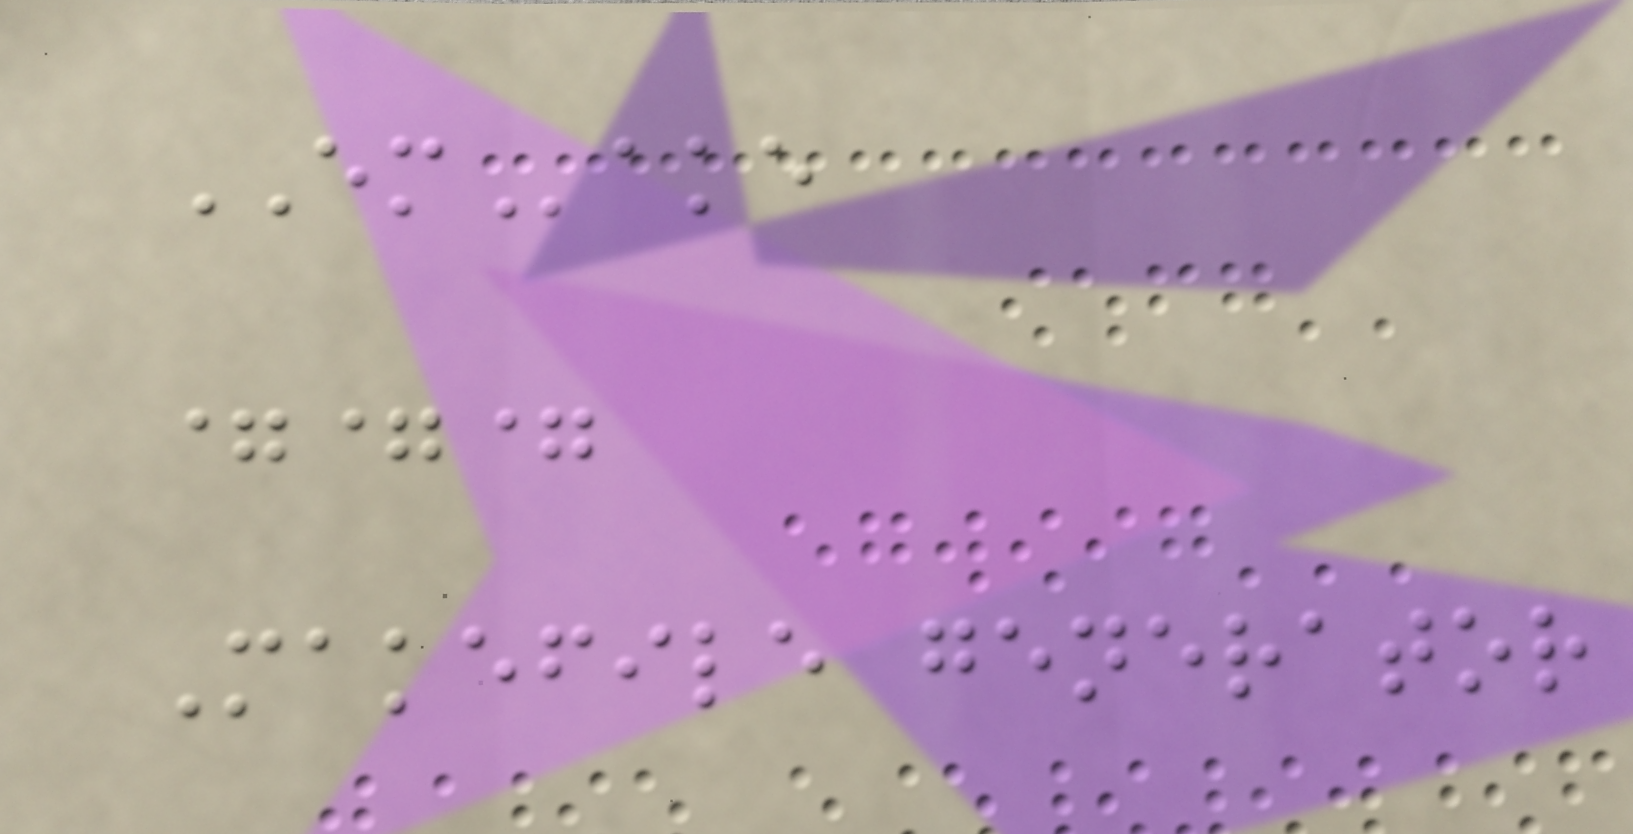EMake
===
Makefile generator
